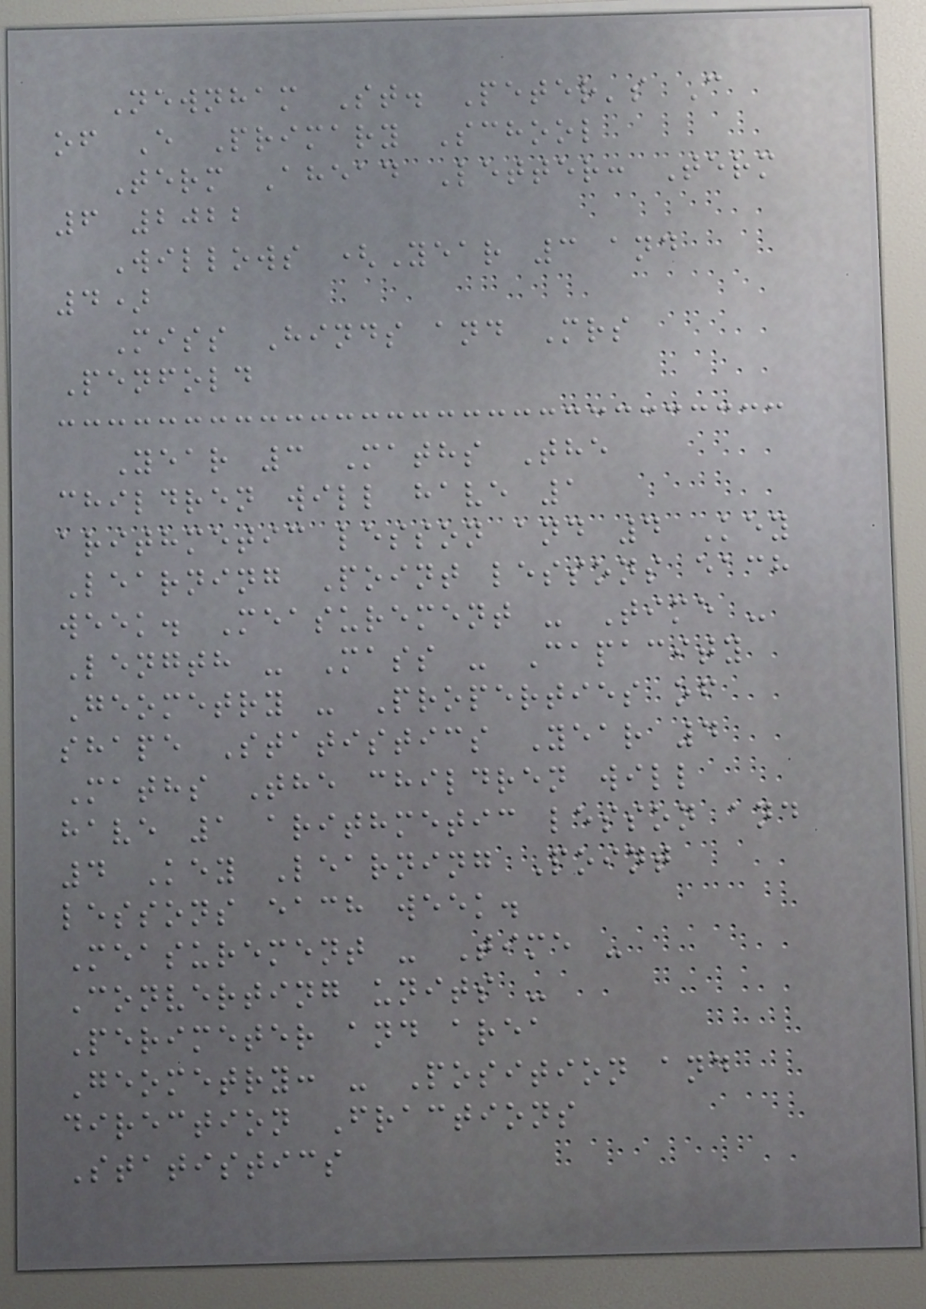Newnham St. Peter's C
of E Primary School
Term Ahead Letter: Term
6 2022
Willows (Year 3 and
4)
Miss Hinds and Mrs
Penfold
Year 3 Maths The
children will have 1
arithmetic lesson and 4 Key
Learning Point lessons each
week. Measurement - Time -
Length - Mass - Capacity
Geometry - Properties of
shape Statistics Year 4
Maths The children will
have 1 arithmetic lesson and
4 Key Learning Point
lessons each week.
Measurement - Time -
Converting units -
Perimeter and area
Geometry: - Position and
direction Fractions
Statistics
